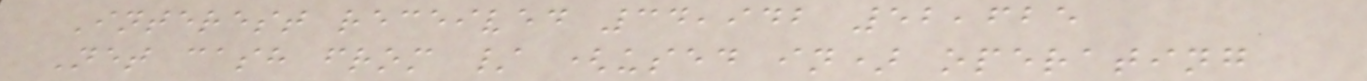Interest received 34,942 52,625
Net cash from / (used in) operating
